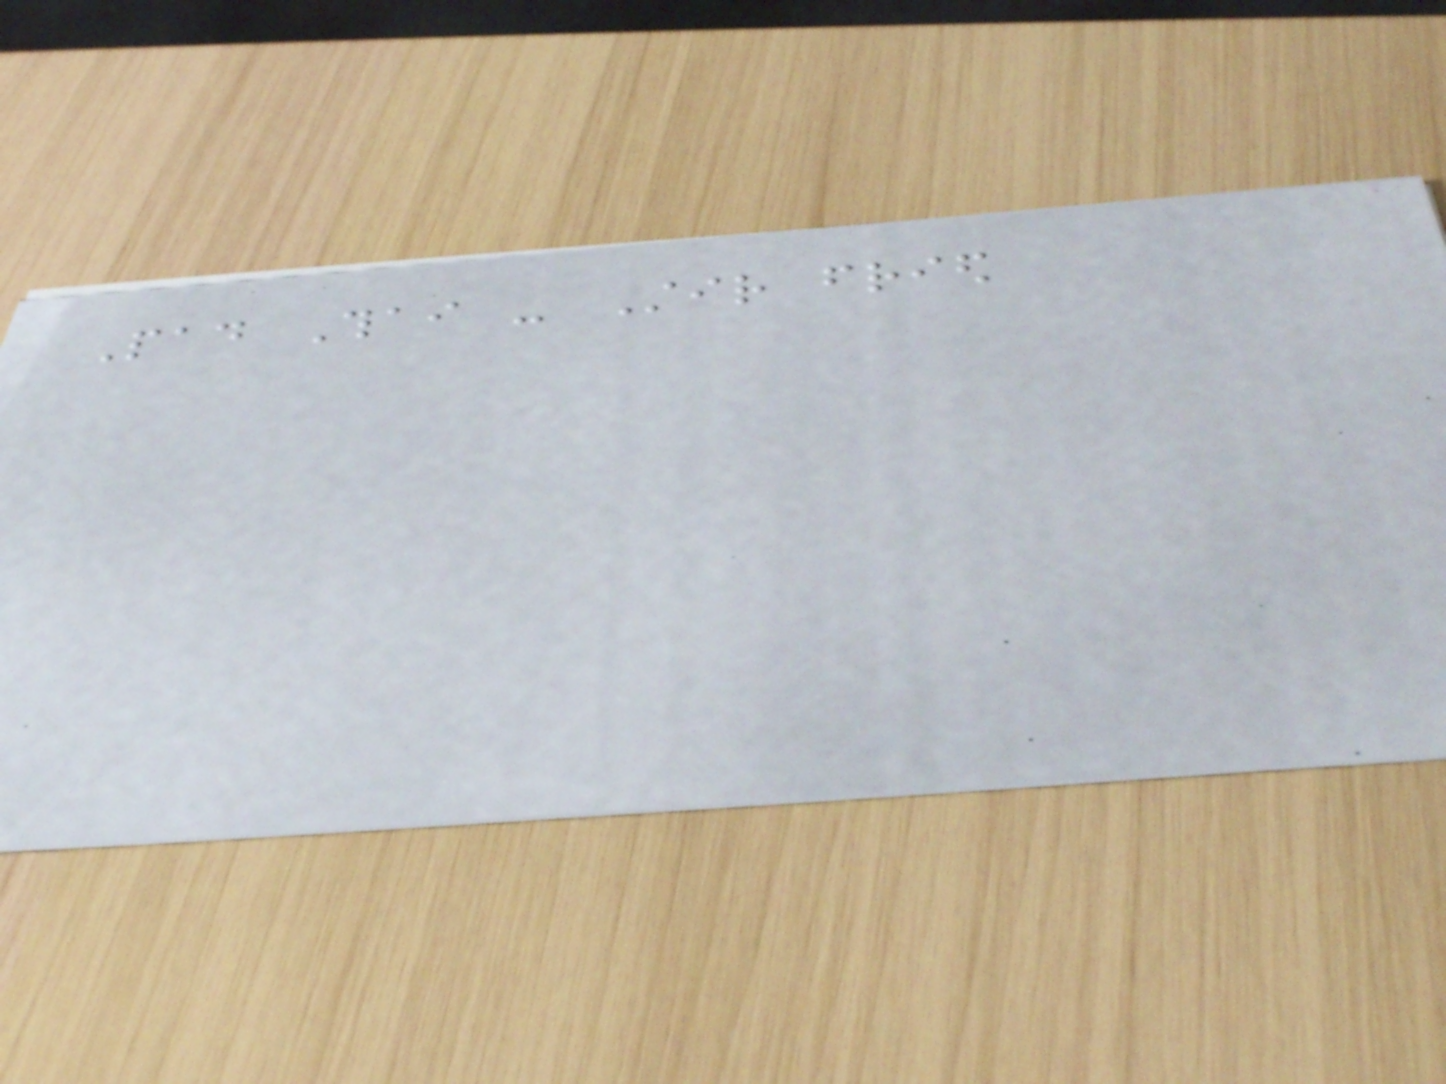Pad Thai - Stir fried
